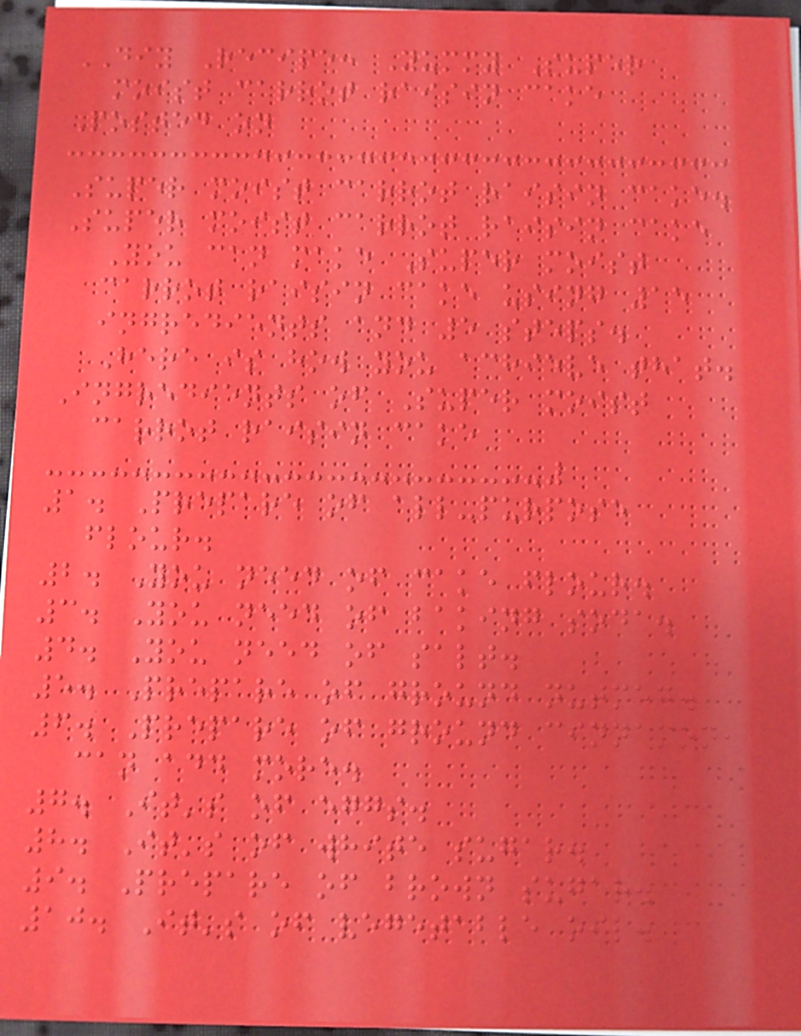DIY Recipe: Yummy Super
moist carrot raisin cake
Posted on
Super moist carrot raisin cake.
Super moist carrot raisin cake
You can make Super moist
carrot raisin cake using 15
ingredients and 5 steps.
Here is how you achieve that.
Ingredients of Super moist
carrot raisin cake
1. Prepare of all-purpose
flour.
2. You need of cake flour.
3. You need of baking soda.
4. You need of salt.
5. Prepare of ground nutmeg.
6. Prepare of ground cinnamon,
can add more.
7. It's of eggs.
8. It's of white sugar.
9. Prepare of brown sugar.
10. It's of vegetable oil.
